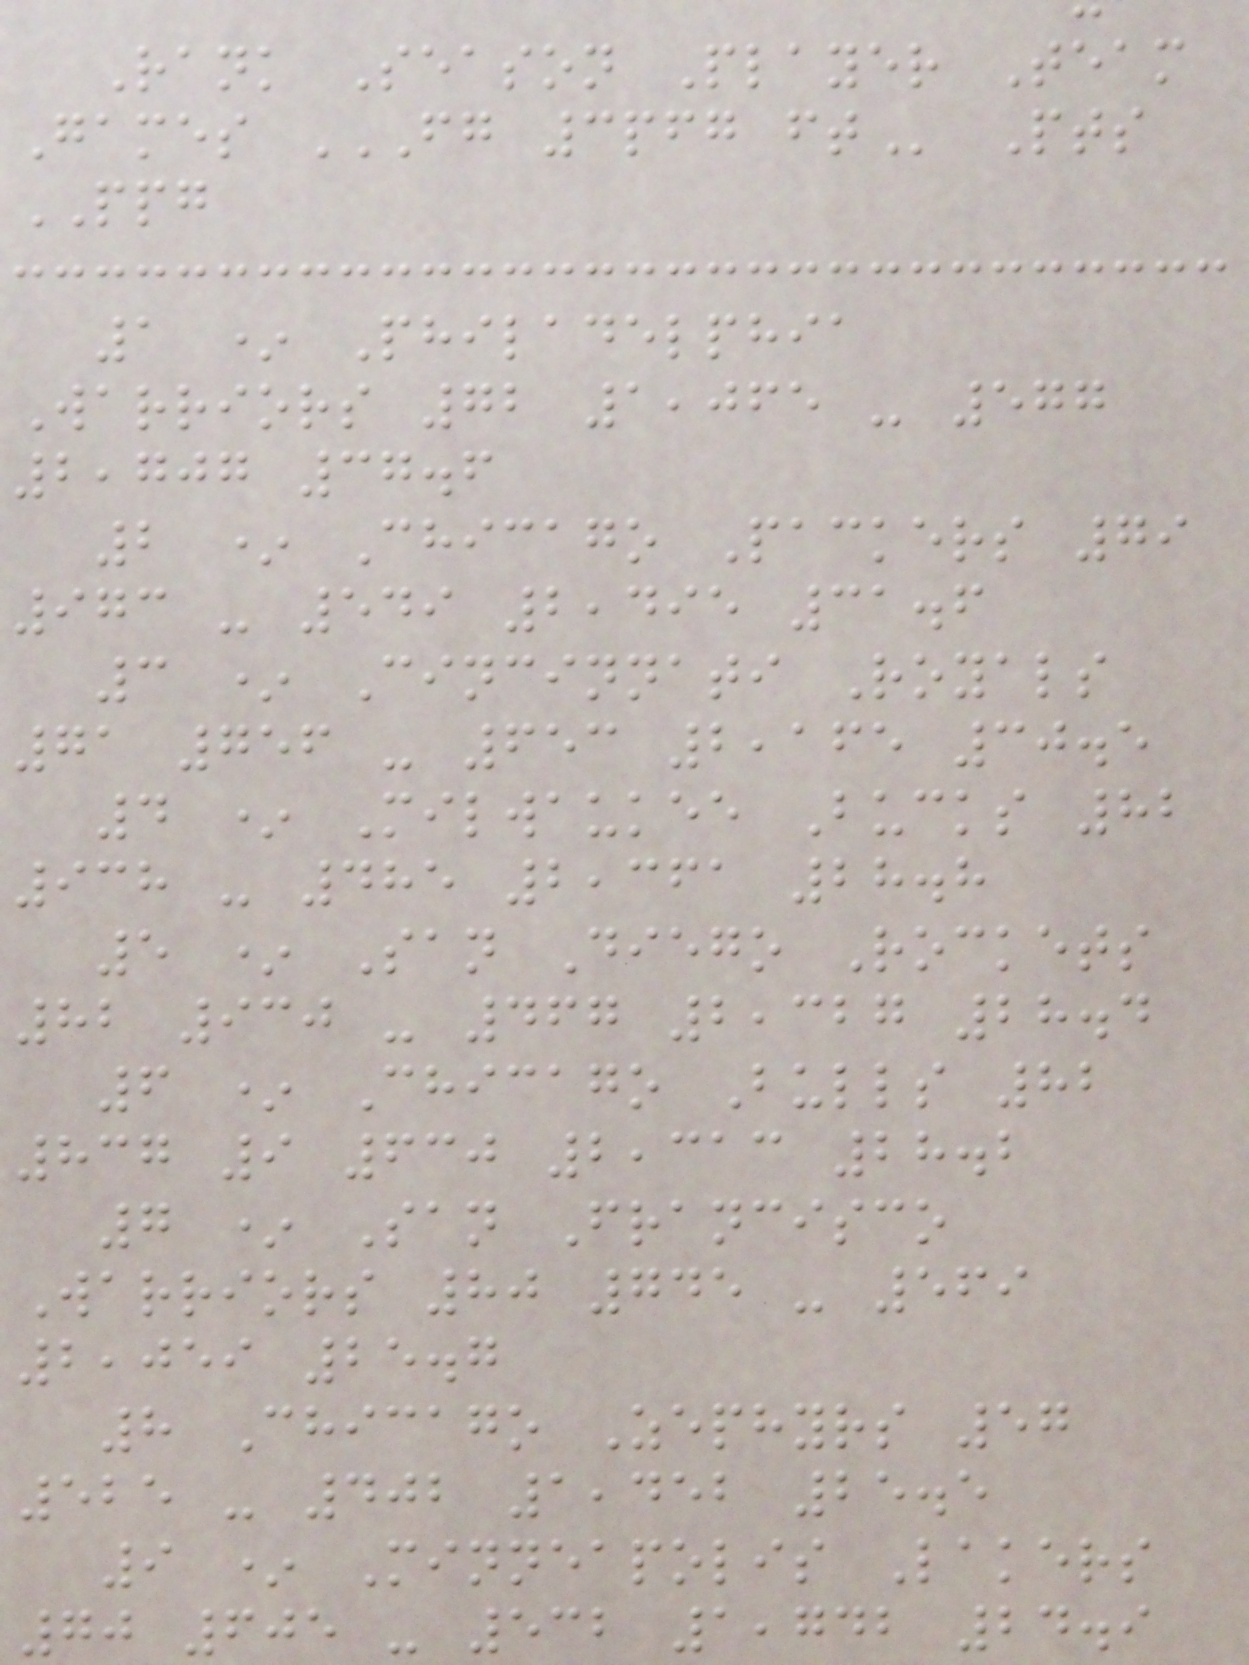Rank Season Player Team
Games FG 3PFG FT Pts
PPG
1 * Philadelphia
Warriors 72 1,065 - 577
2,707 37.6
2 * Chicago Packers 79
973 - 549 2,495 31.6
3 * Cincinnati Royals
71 756 - 653 2,165 30.5
4 * Milwaukee Bucks 82
938 - 485 2,361 28.8
5 * San Diego Rockets
82 930 - 467 2,327 28.4
6 * Chicago Bulls 82
837 9 630 2,313 28.2
7 * San Francisco
Warriors 80 745 - 569
2,059 25.7
8 Chicago Zephyrs 57
525 - 402 1,452 25.5
9 * Minneapolis Lakers
70 605 - 532 1,742 24.9
